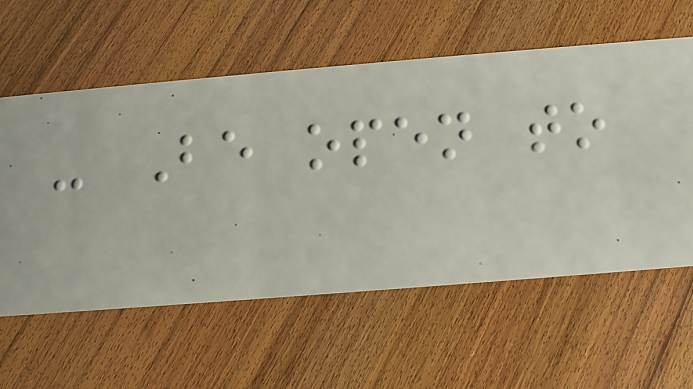- Be open to
